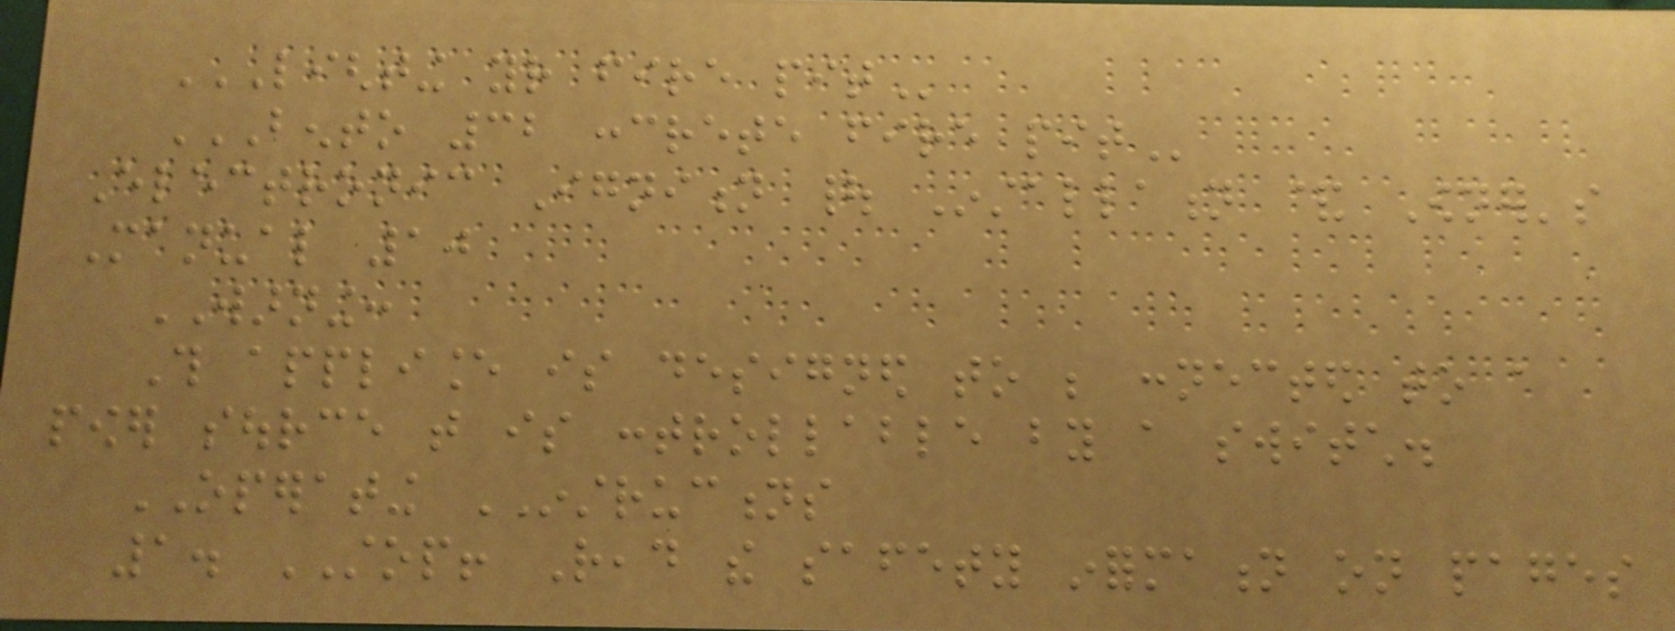LIGHTING YOUR FIRE PIT
BENTO 32 CONCRETE FIRE PIT
Electronic Ignition | Installation & Owner's
Manual 10
WARNING:
This appliance is designed to be connected to a
power source that is controllable by a switch.
OPERATING INSTRUCTIONS
1. STOP! Read the safety information on pages
